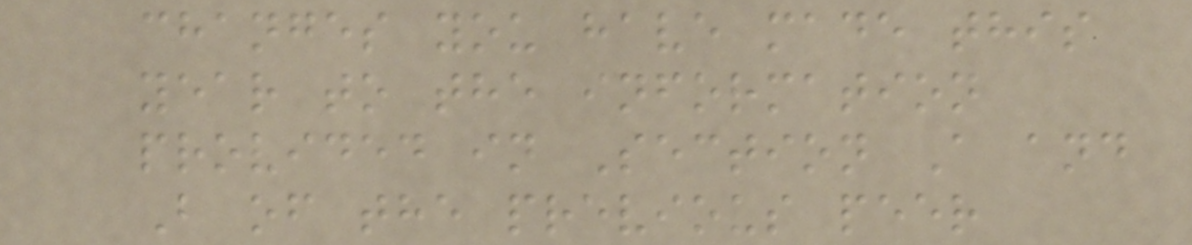changes you have made this
year to the information
provided in Section A and
B of the previous peer
